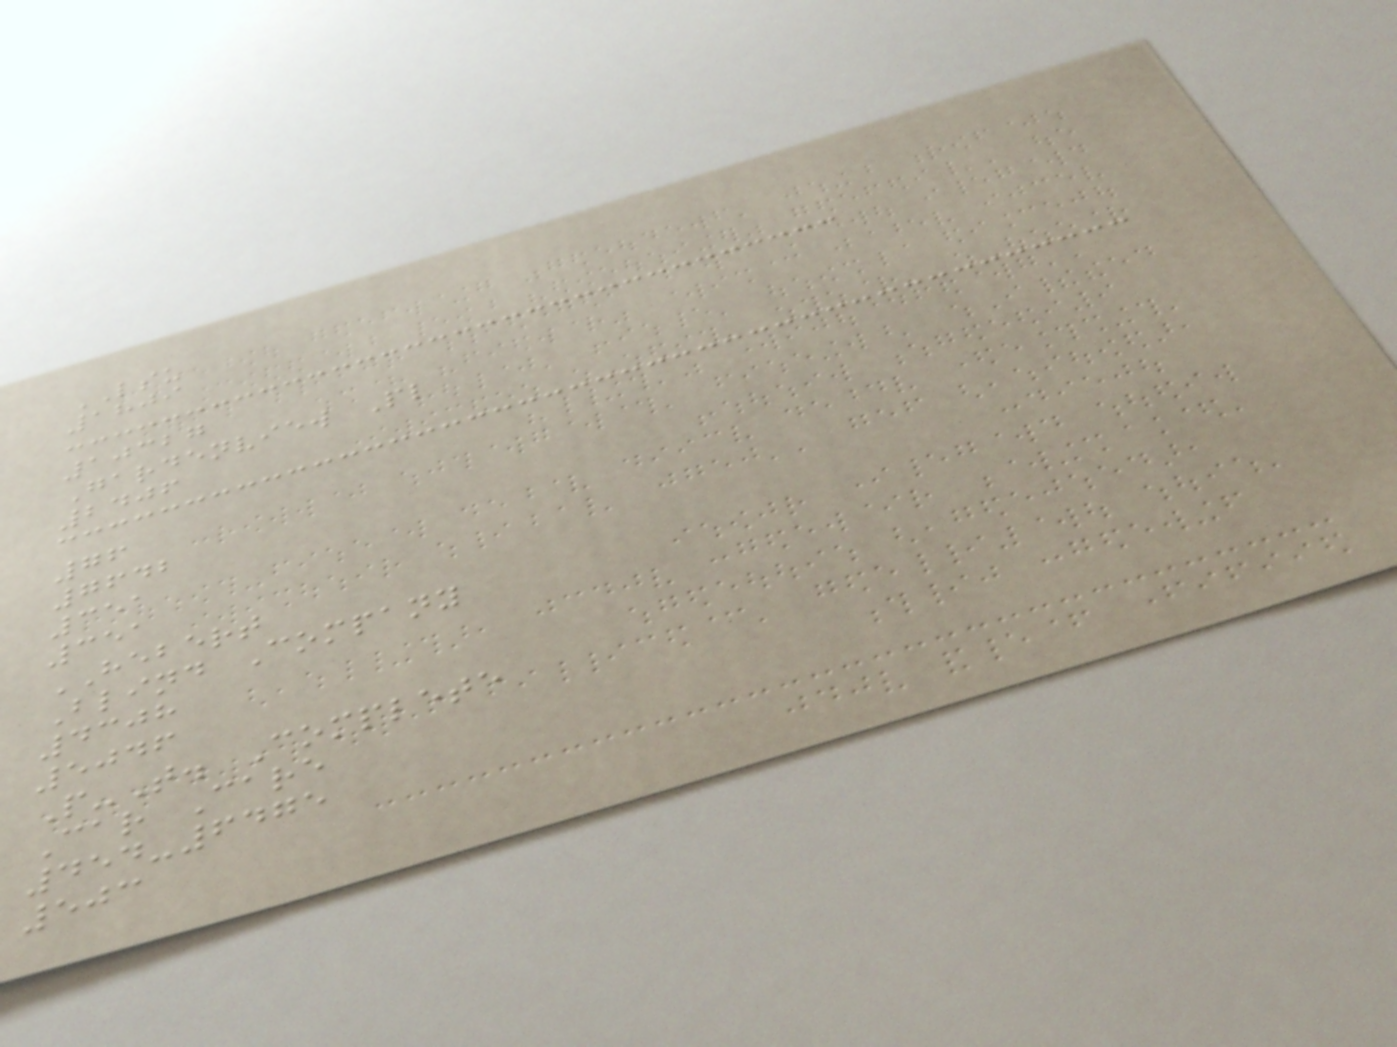LSU
1809
10327
Gardenview Pl
2406
76
7642
351
351
HEBERT
Blind Company
4308
5046
P-T. Complete
Car Care
454-6475
503
